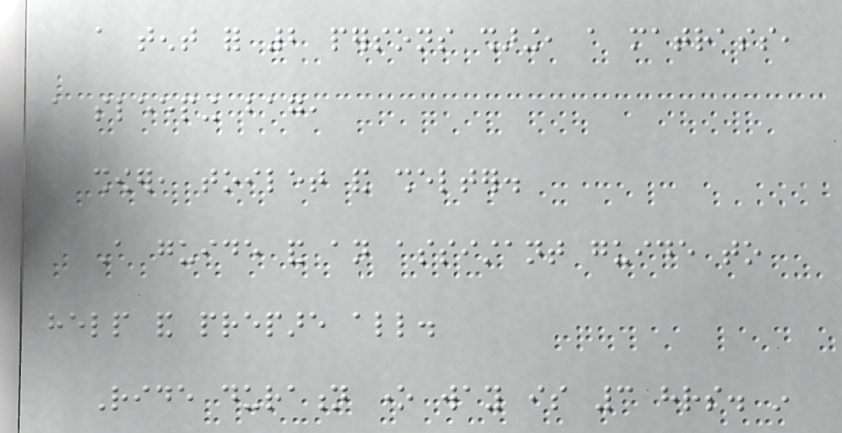a tent for 2 persons sharing, a matrass,
a sleeping bag,
shower, toilet and shelter.
A guide and an assistant guide to
help and prepare all.
Ride duration one way is 3 hrs. in
